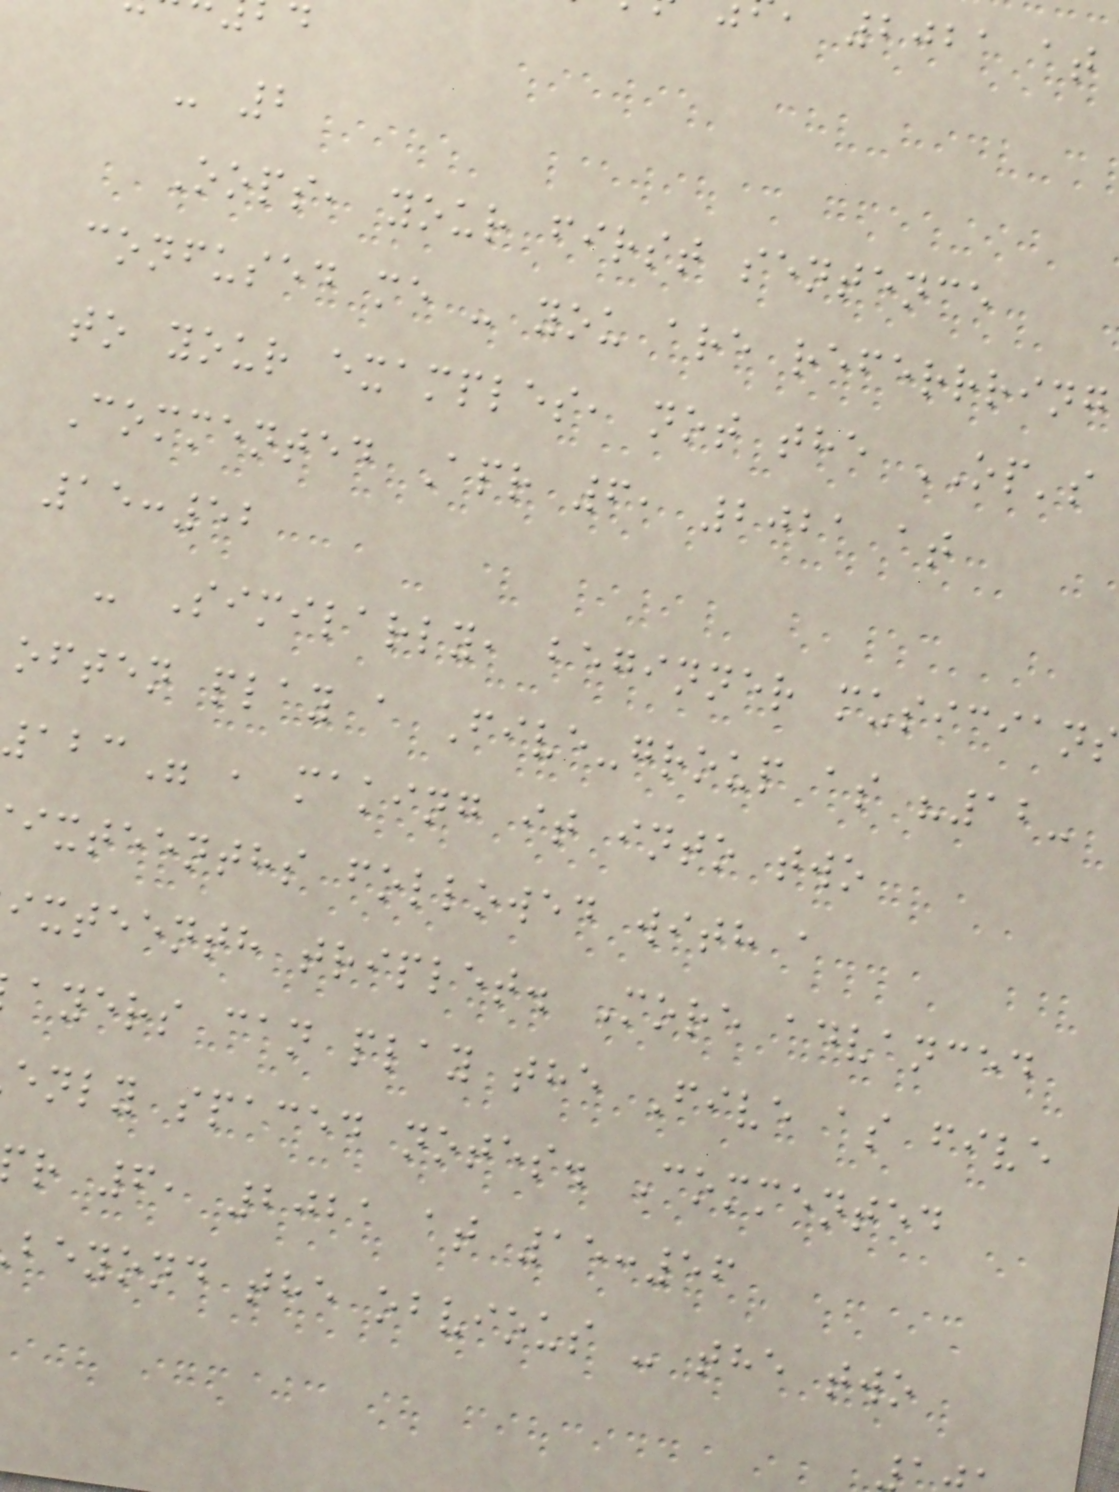2021 at
- 2
Oops, your first sentence
confused me - you are referrring
to your examples, not the OP's
Commented Apr 6, 2021 at
15:52
- Similarly, beginner musician
often play a Five-group as "12-
123" , making it into two
ixteenths followed with a
ixteenth triplet. More advanced
ayers can play the Five as five
enly spaced notes. Commented
r 6, 2021 at 15:56
beyond the obvious - the two
